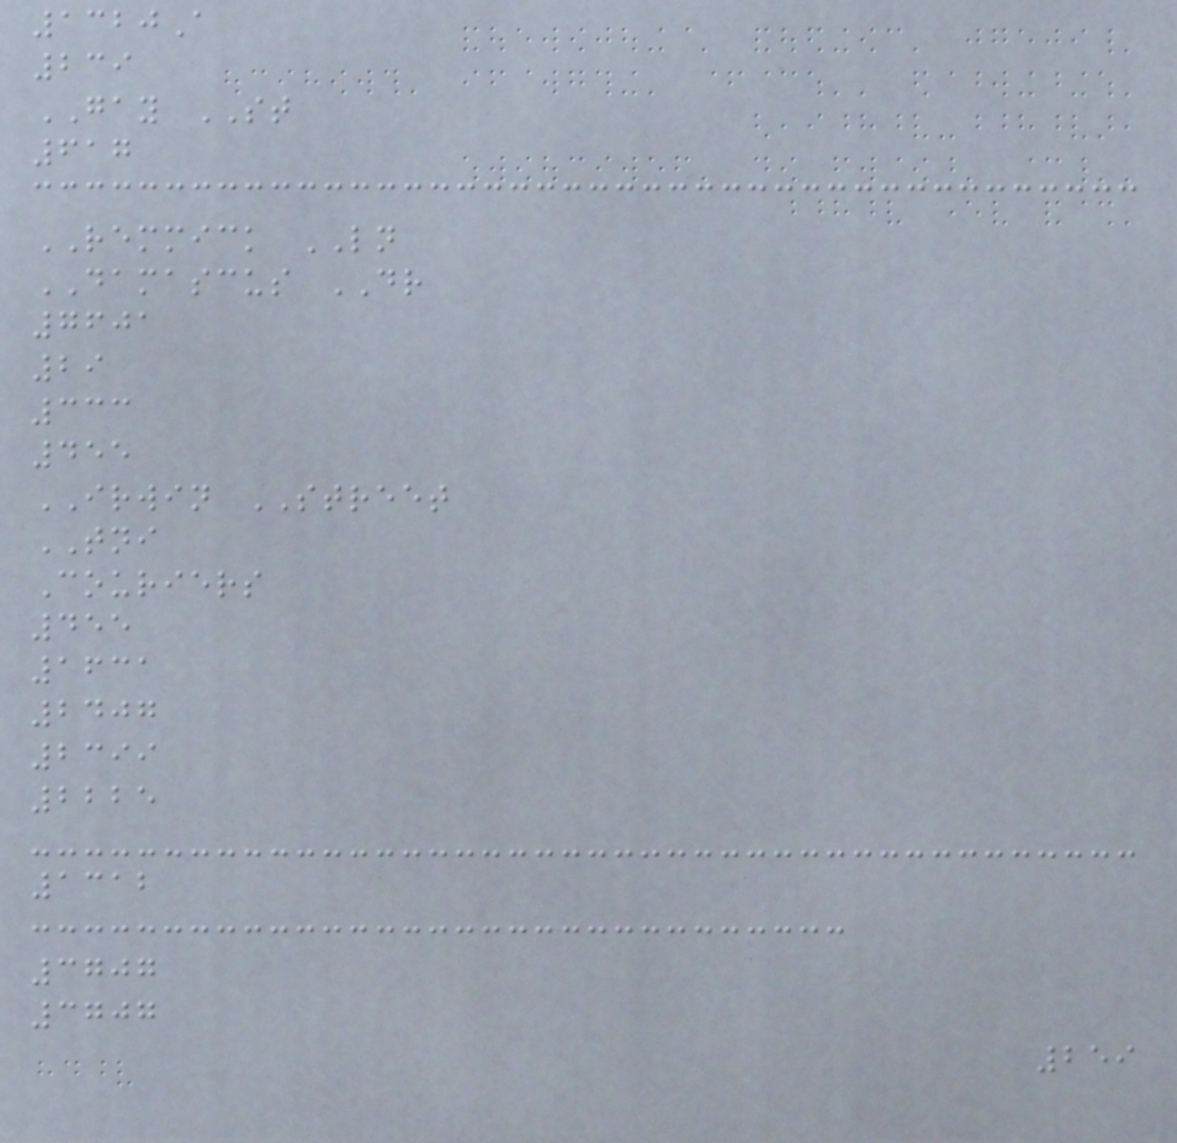1320A
239
GAY ST
617
REMMICK LN
DAMASCUS DR
7601
29
333
455
IRWIN STREET
TNI
Couriers
455
1631
2407
2399
2225
1312
3707
3707
259
